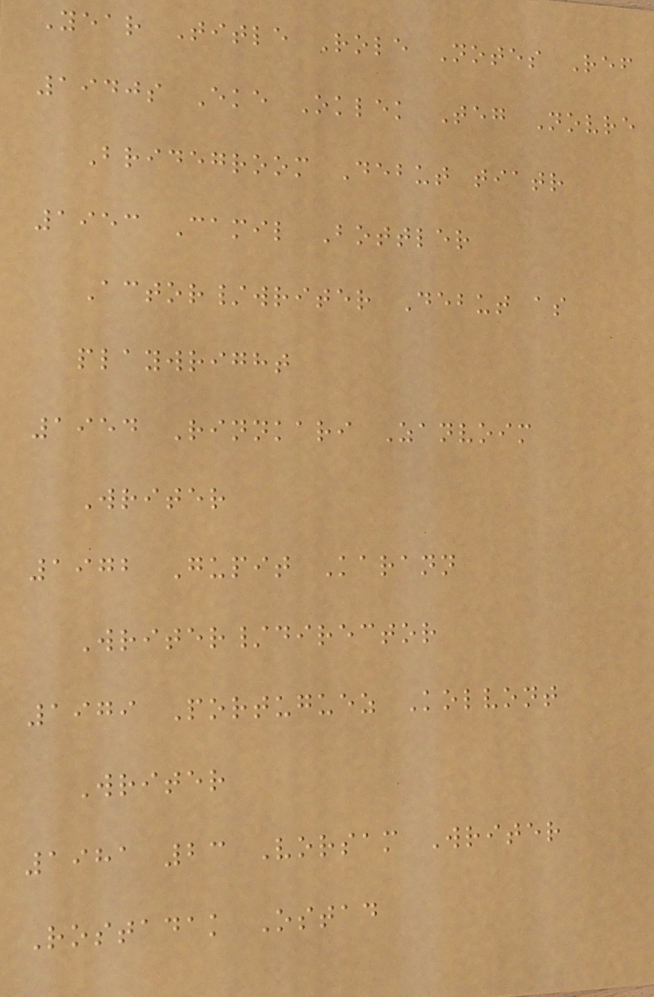Year Title Role Notes Ref
1940s Eke Oklek Teg Novre
Bridegroom Debut tiatr
1953 Camil Bottler
Actor/writer Debut as
playwright
1954 Rinnkari Zanvoim
Writer
1972 Gupit Karann
Writer/director
1979 Portuguez Kolvont
Writer
1981 23 Vorsam Writer
Rostadak Ostad
